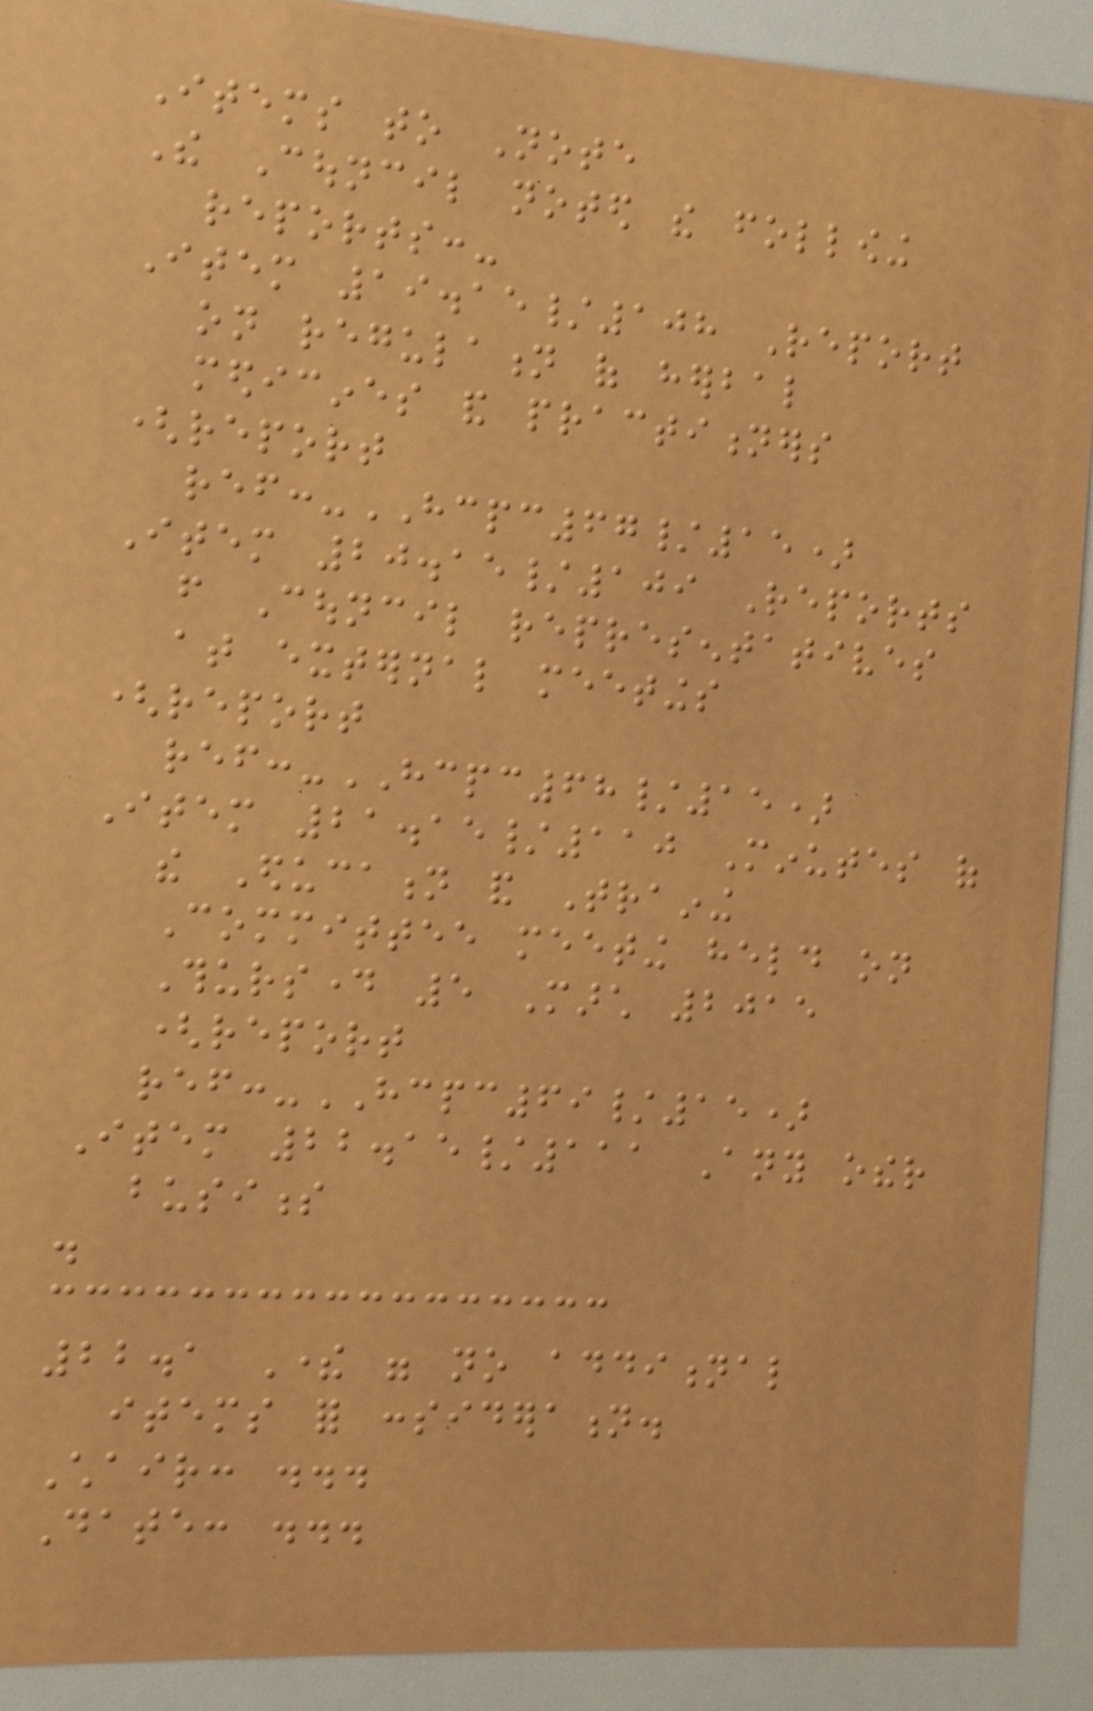Items to Note
The Council noted the following
reports:-
Item 19.15/108 Report
on regulation of herbal
medicines and practitioners
(report
ref:-HCPC67/15)
Item 20.15/109 Reports
from Council representatives
at external meetings
(report
ref:-HCPC68/15)
Item 21.15/110 Minutes of
the Education and Training
Committee meeting held on
Thursday 5 March 2015
(report
ref:-HCPC69/15)
Item 22.15/111 Any other
business
.
22.1 There were no additional
items for consideration.
Chair: ...
Date: ...
